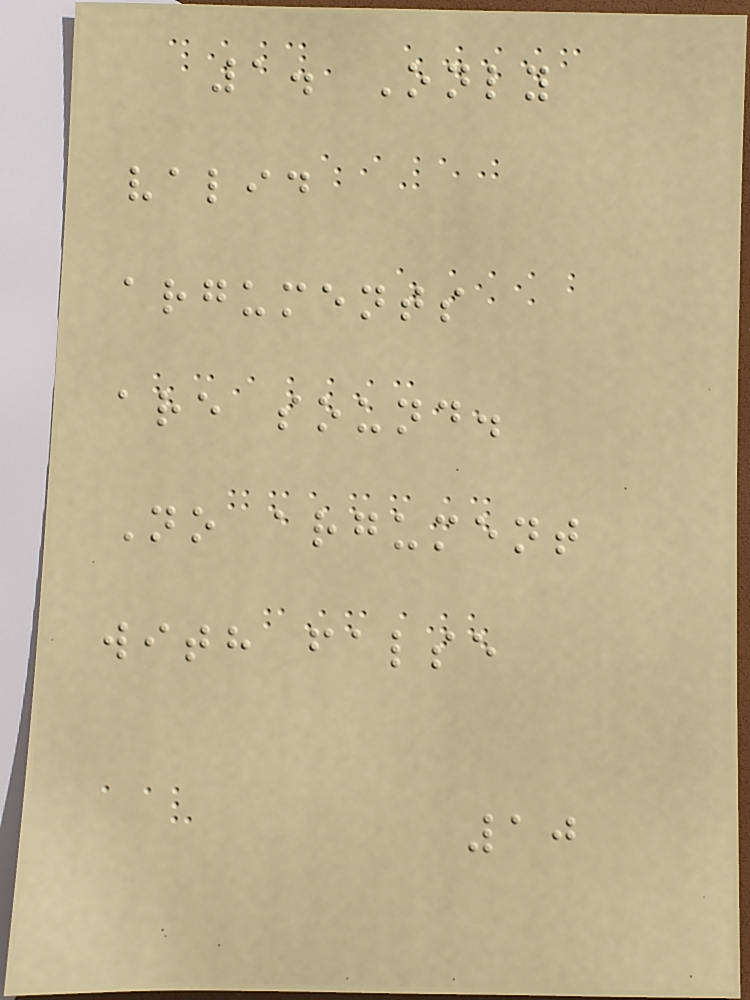1. Only
valid
arguments
are sound.
No argument
with false
10
